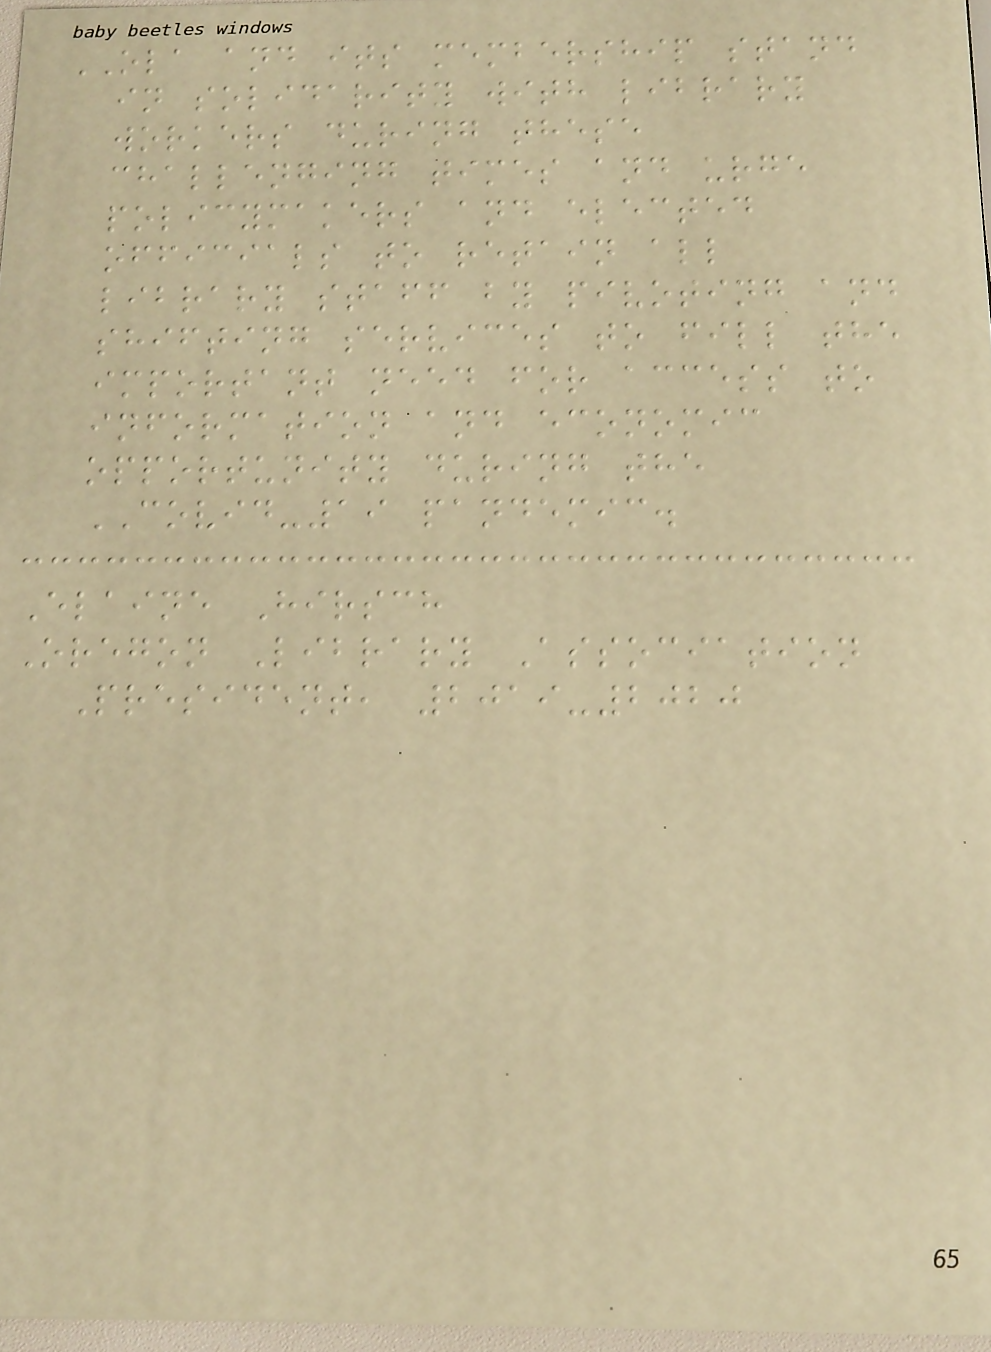OLA and its membership stand
in solidarity with library
workers during these
challenging times and urge
policymakers and elected
officials to retain all
library staff by pivoting and
shifting services to fill the
important need for access to
information and economic
opportunity during the
COVID-19 pandemic.
Elaine Hirsch
Oregon Library Association
President, 2019-2020
